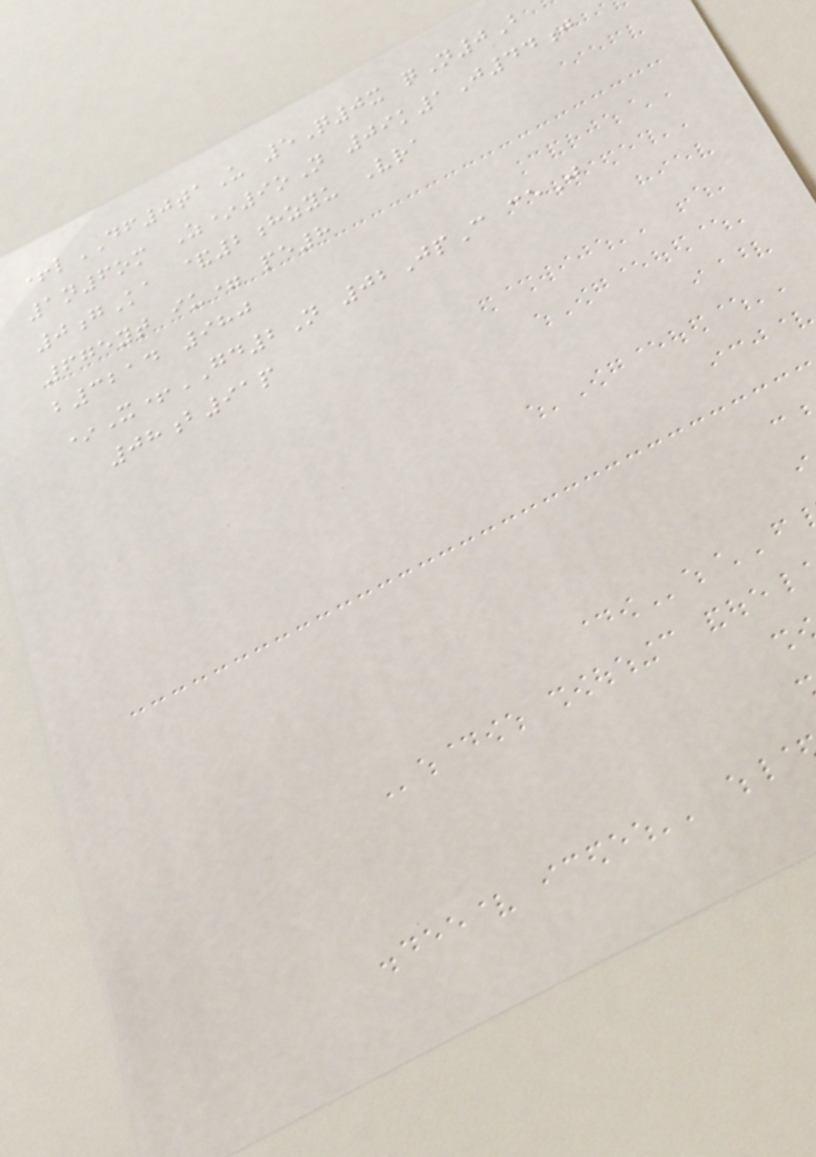+lDF0taU 5Q0x qN0B
1n6om Z*9oN 09k1J44j
0gKa &2hzyu Vra
675yt iu= pe8
b3214 980
*X+GD2N 02JpC ceJ
08b91p
